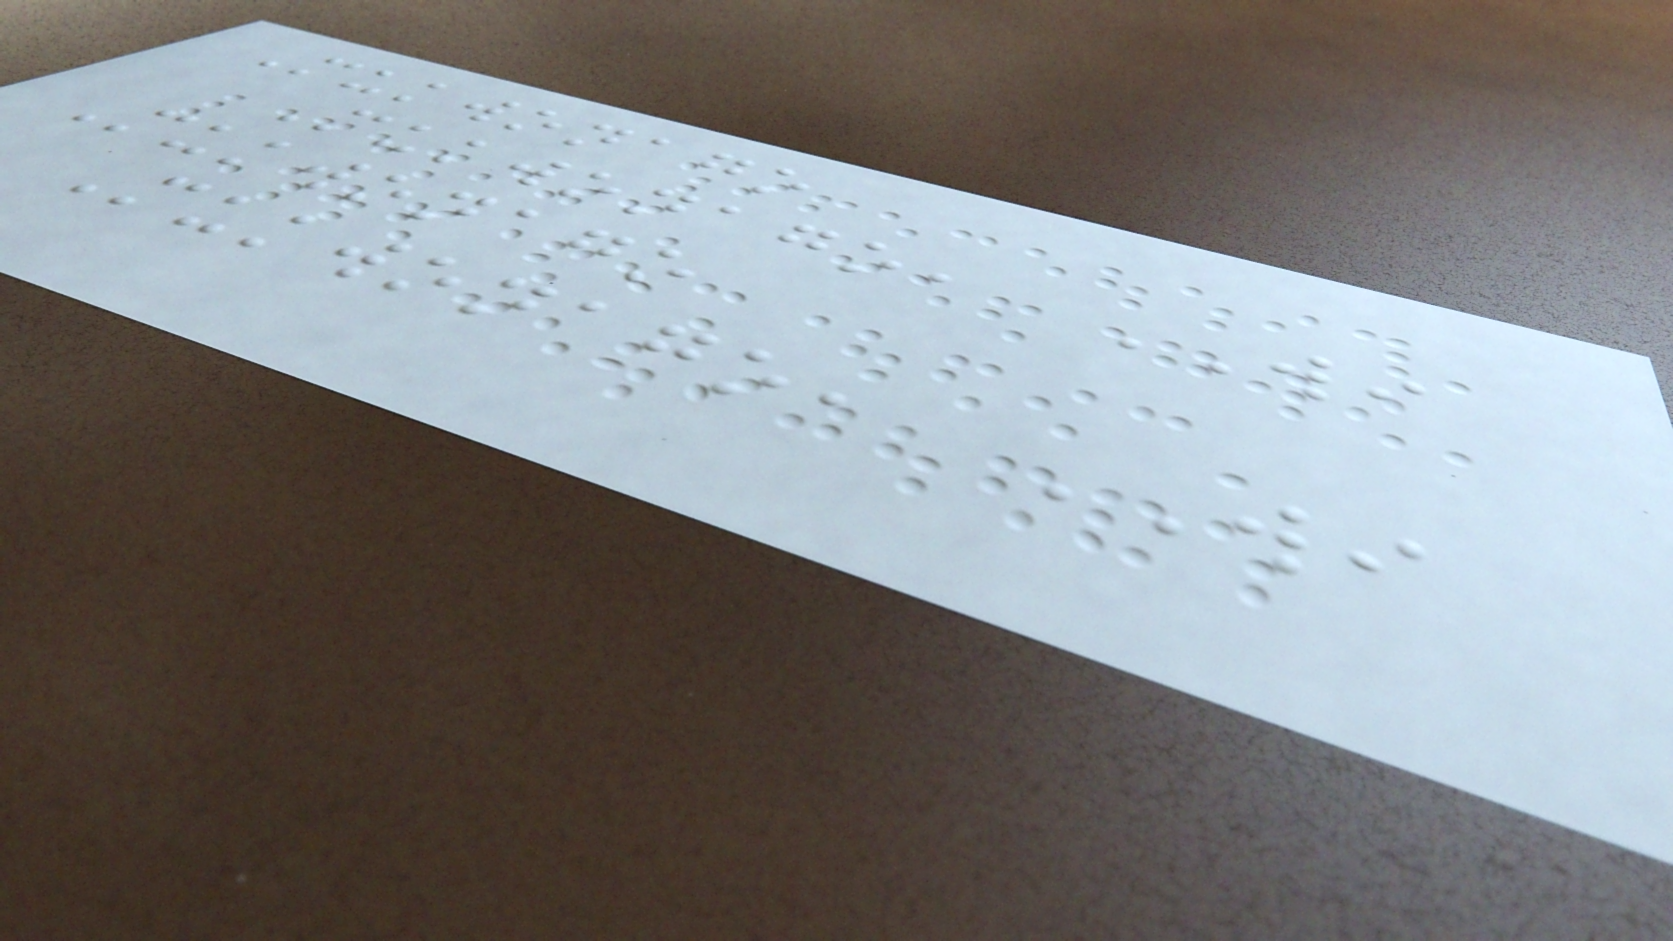Mukwonago
Mukwonago, WI
Mukwonago
Mukwonago, WI
